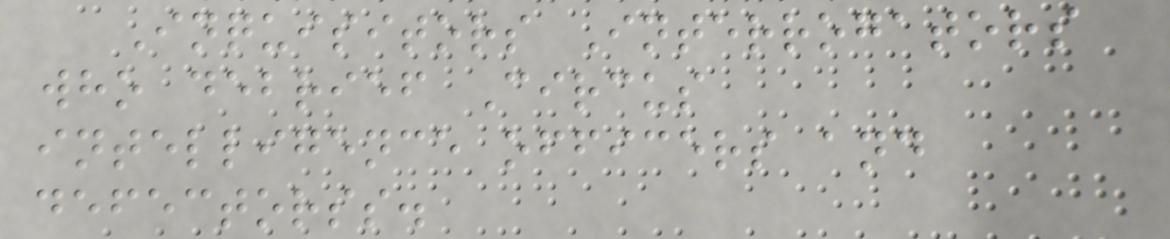Inquisitors Interrogators
who debrief Circus
intelligence officers and
defectorss.
